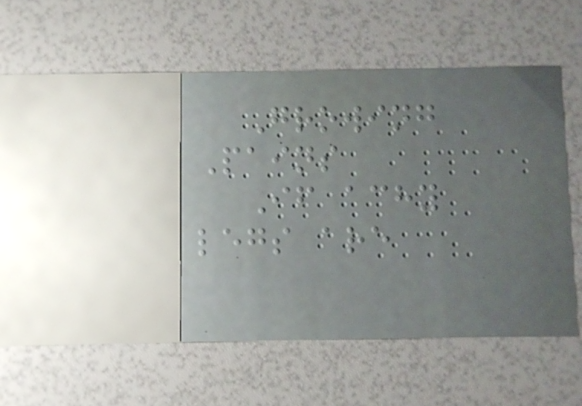Growing
Pains
If achy
legs are
